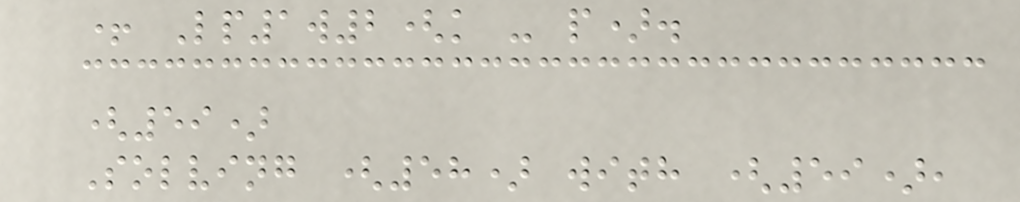+ Lp1w2(k - p).
(59)
Solving (58) with (59),
